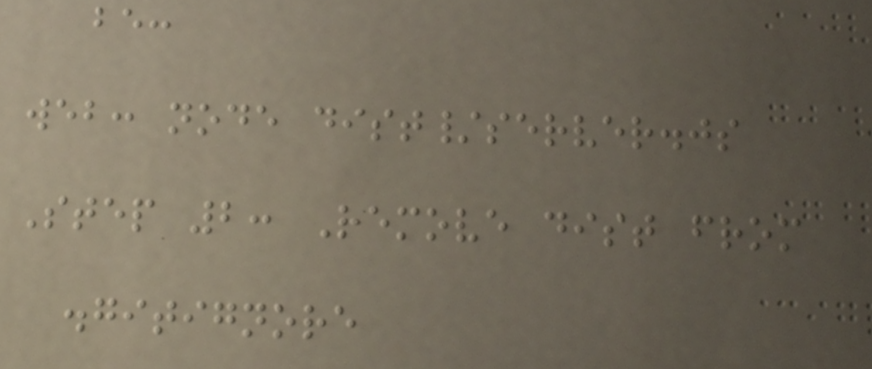be:
web: node dist/server.js
Step 2: Remove dist from
.gitignore
